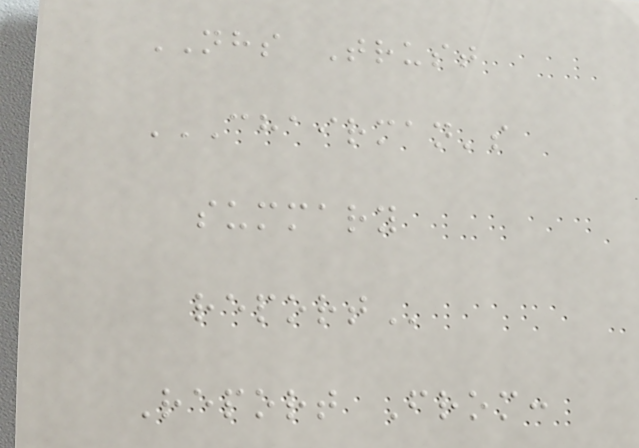NHS Trust
CHAIRMAN'S
SUMMARY
REPORT
Report From:
